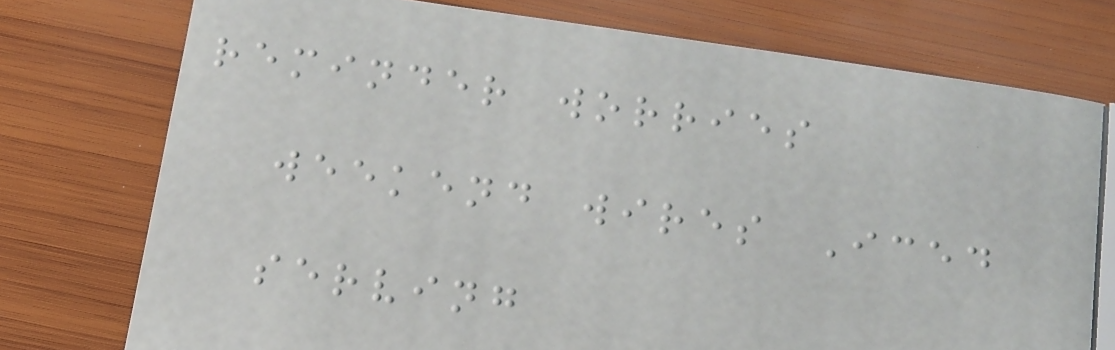reminder worries
weekend wires Iced
serving
